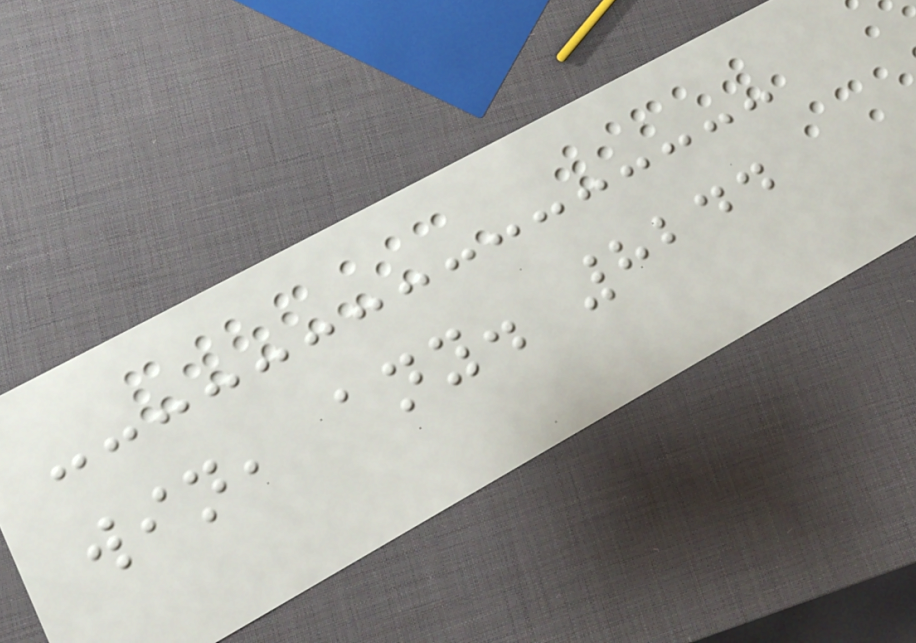win, any. 8244
